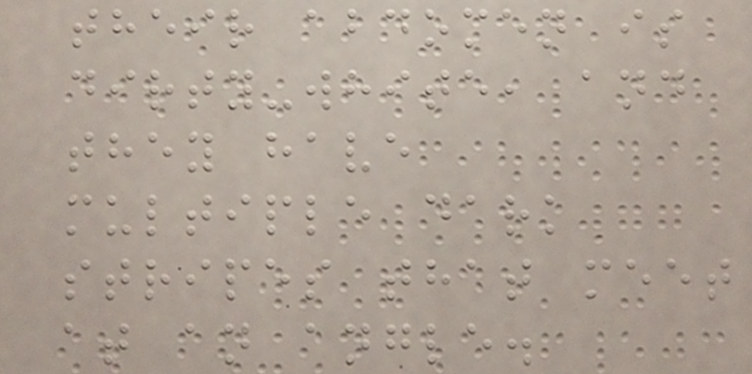their abdomen is
dirty-white, and
they have
multiple dark
stripes that meet
at an angle.
